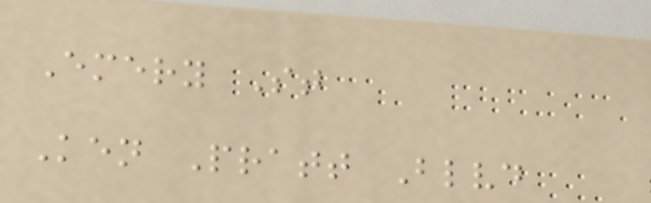Emery St
Ken Pratt Blvd
